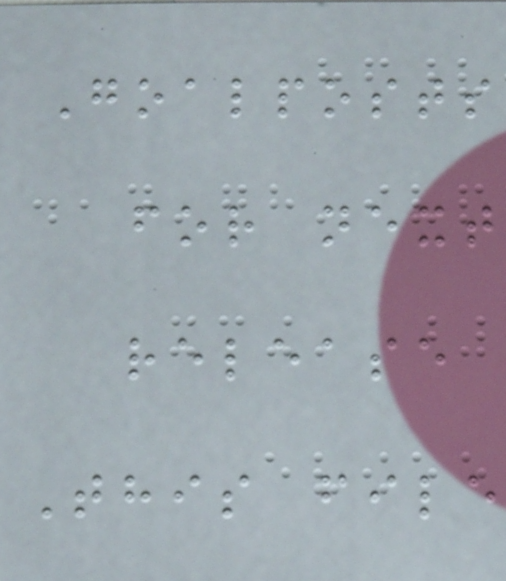Goalposts
for next
release
This file
